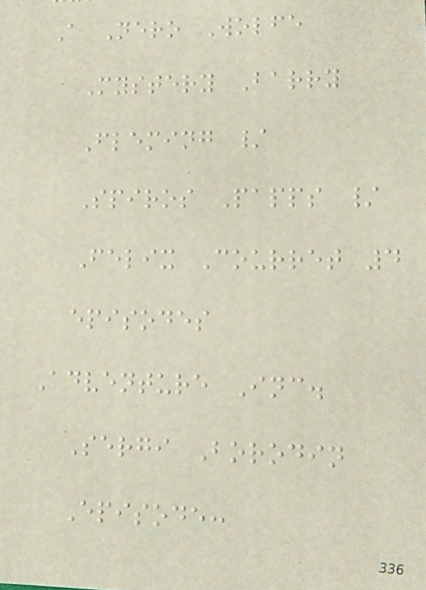A Nero Wolfe
Mystery Barry
Fleming /
Spiros Papps /
Felix Courret 4
episodes
Adventure Inc.
Sergi Borodin
Episode:
